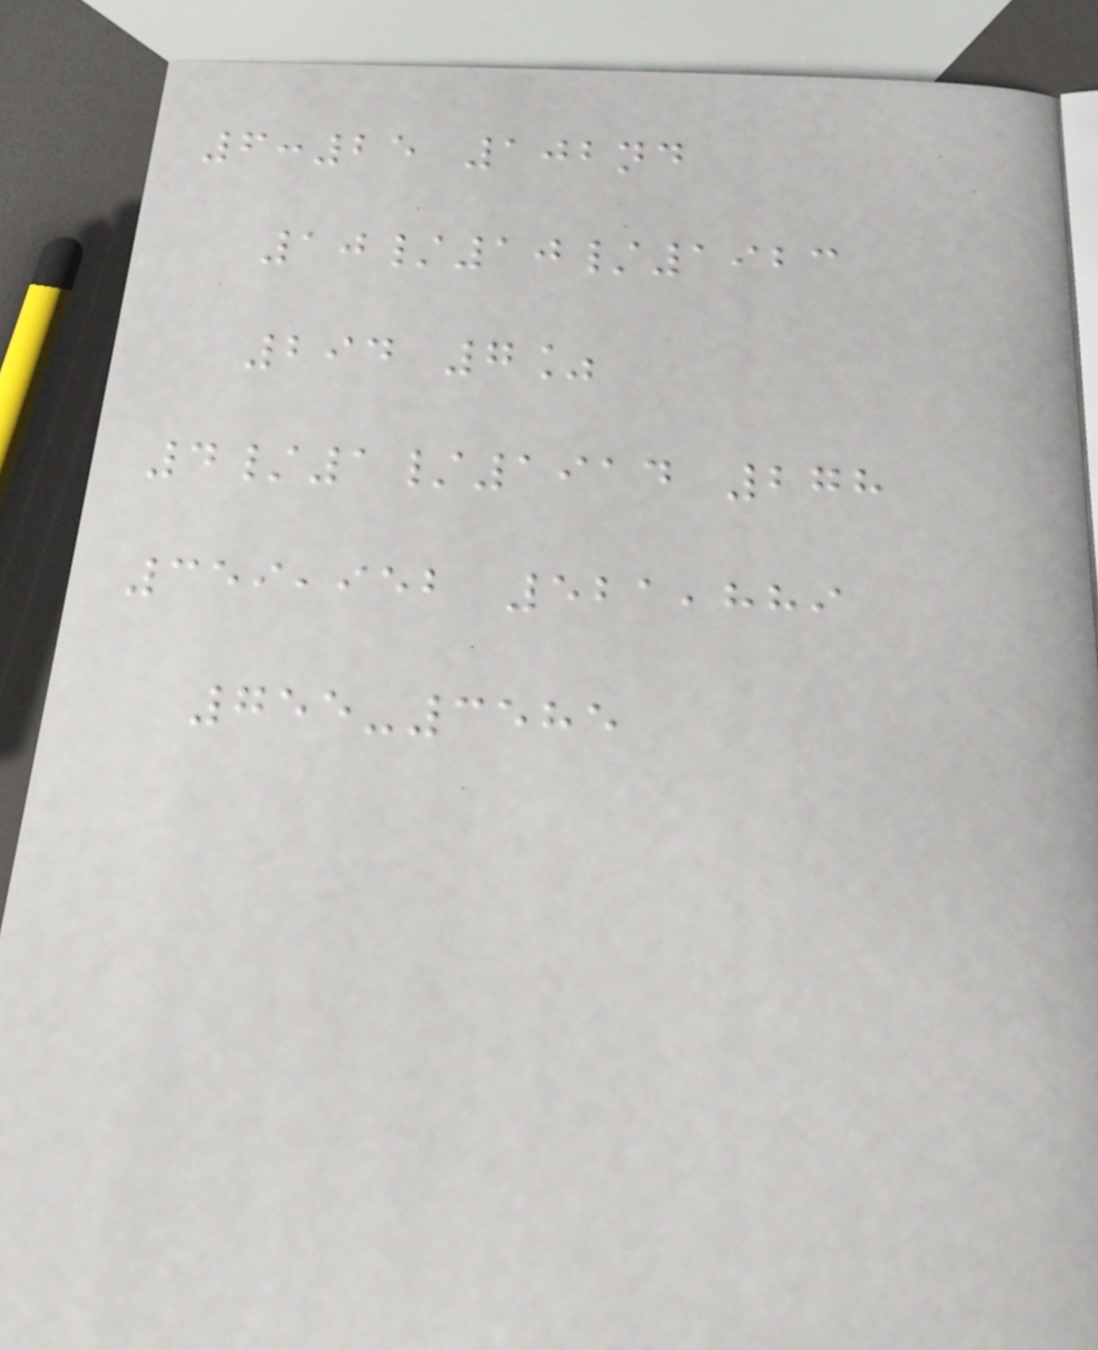6:25 102nd
10/10/1923
294 7%
4/1/1914 278
359,952 521,889
755-3585
